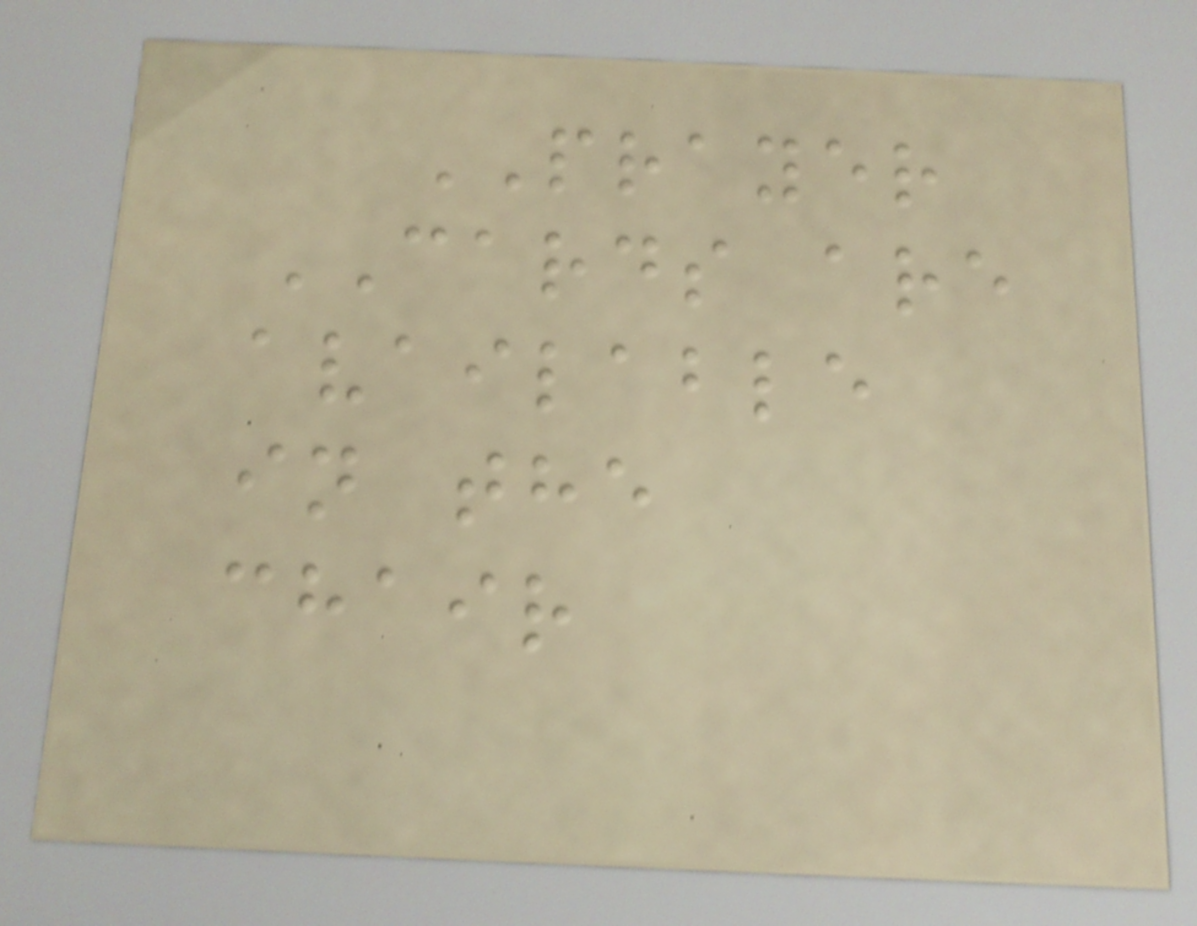PRAYER
CARDS are
available
in the
chair
